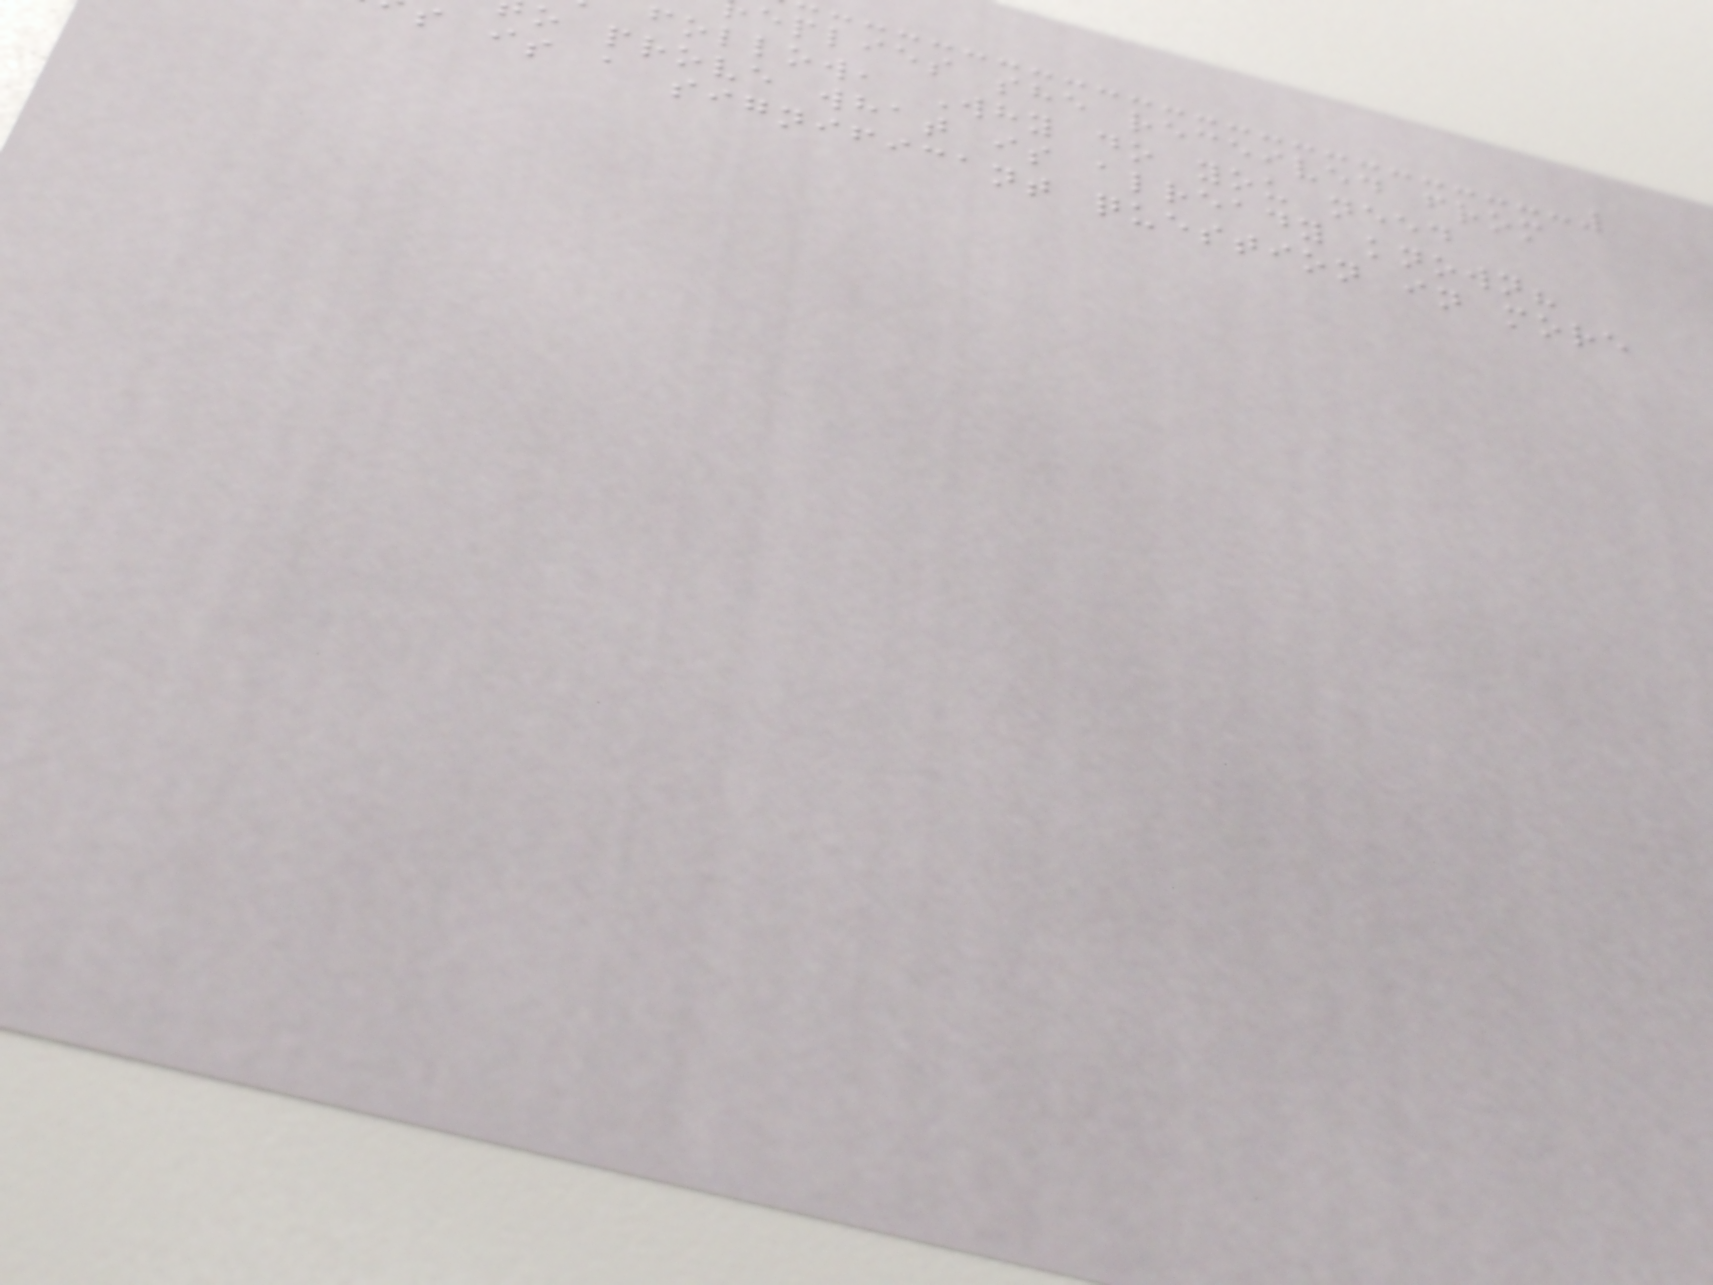eplies she received from
follow, Why do you need
o prove what is already known?
s is a significant question in more
